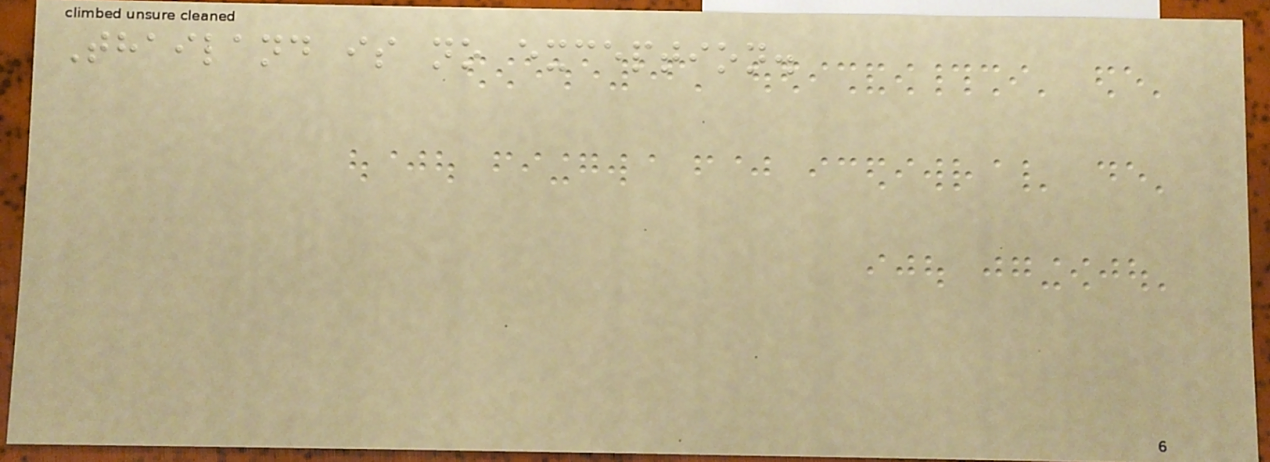Thailand is no exception.
